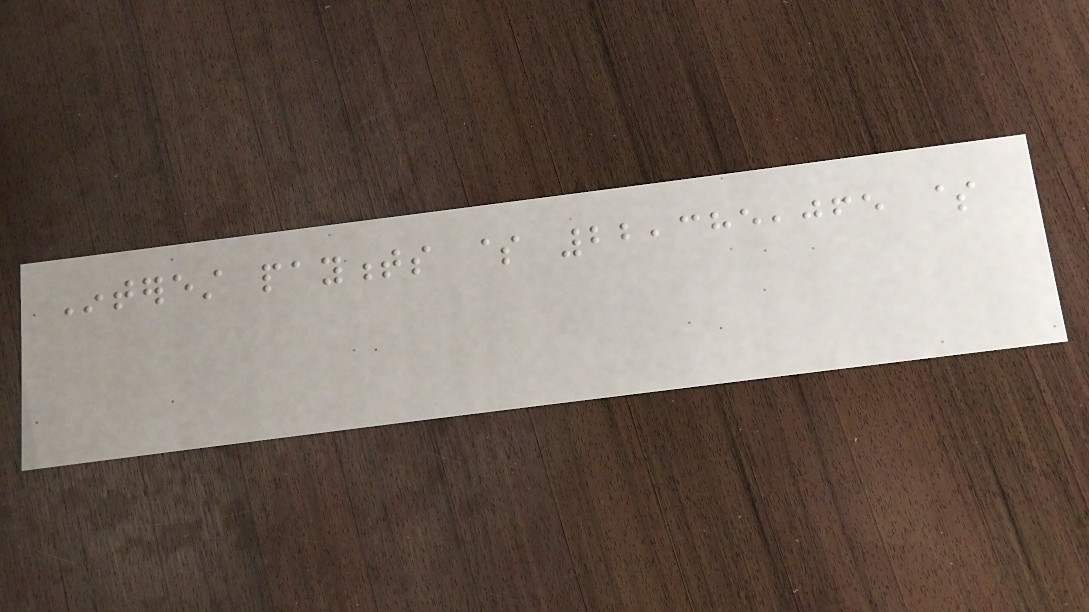Interest payments $ 22,385,065 $
